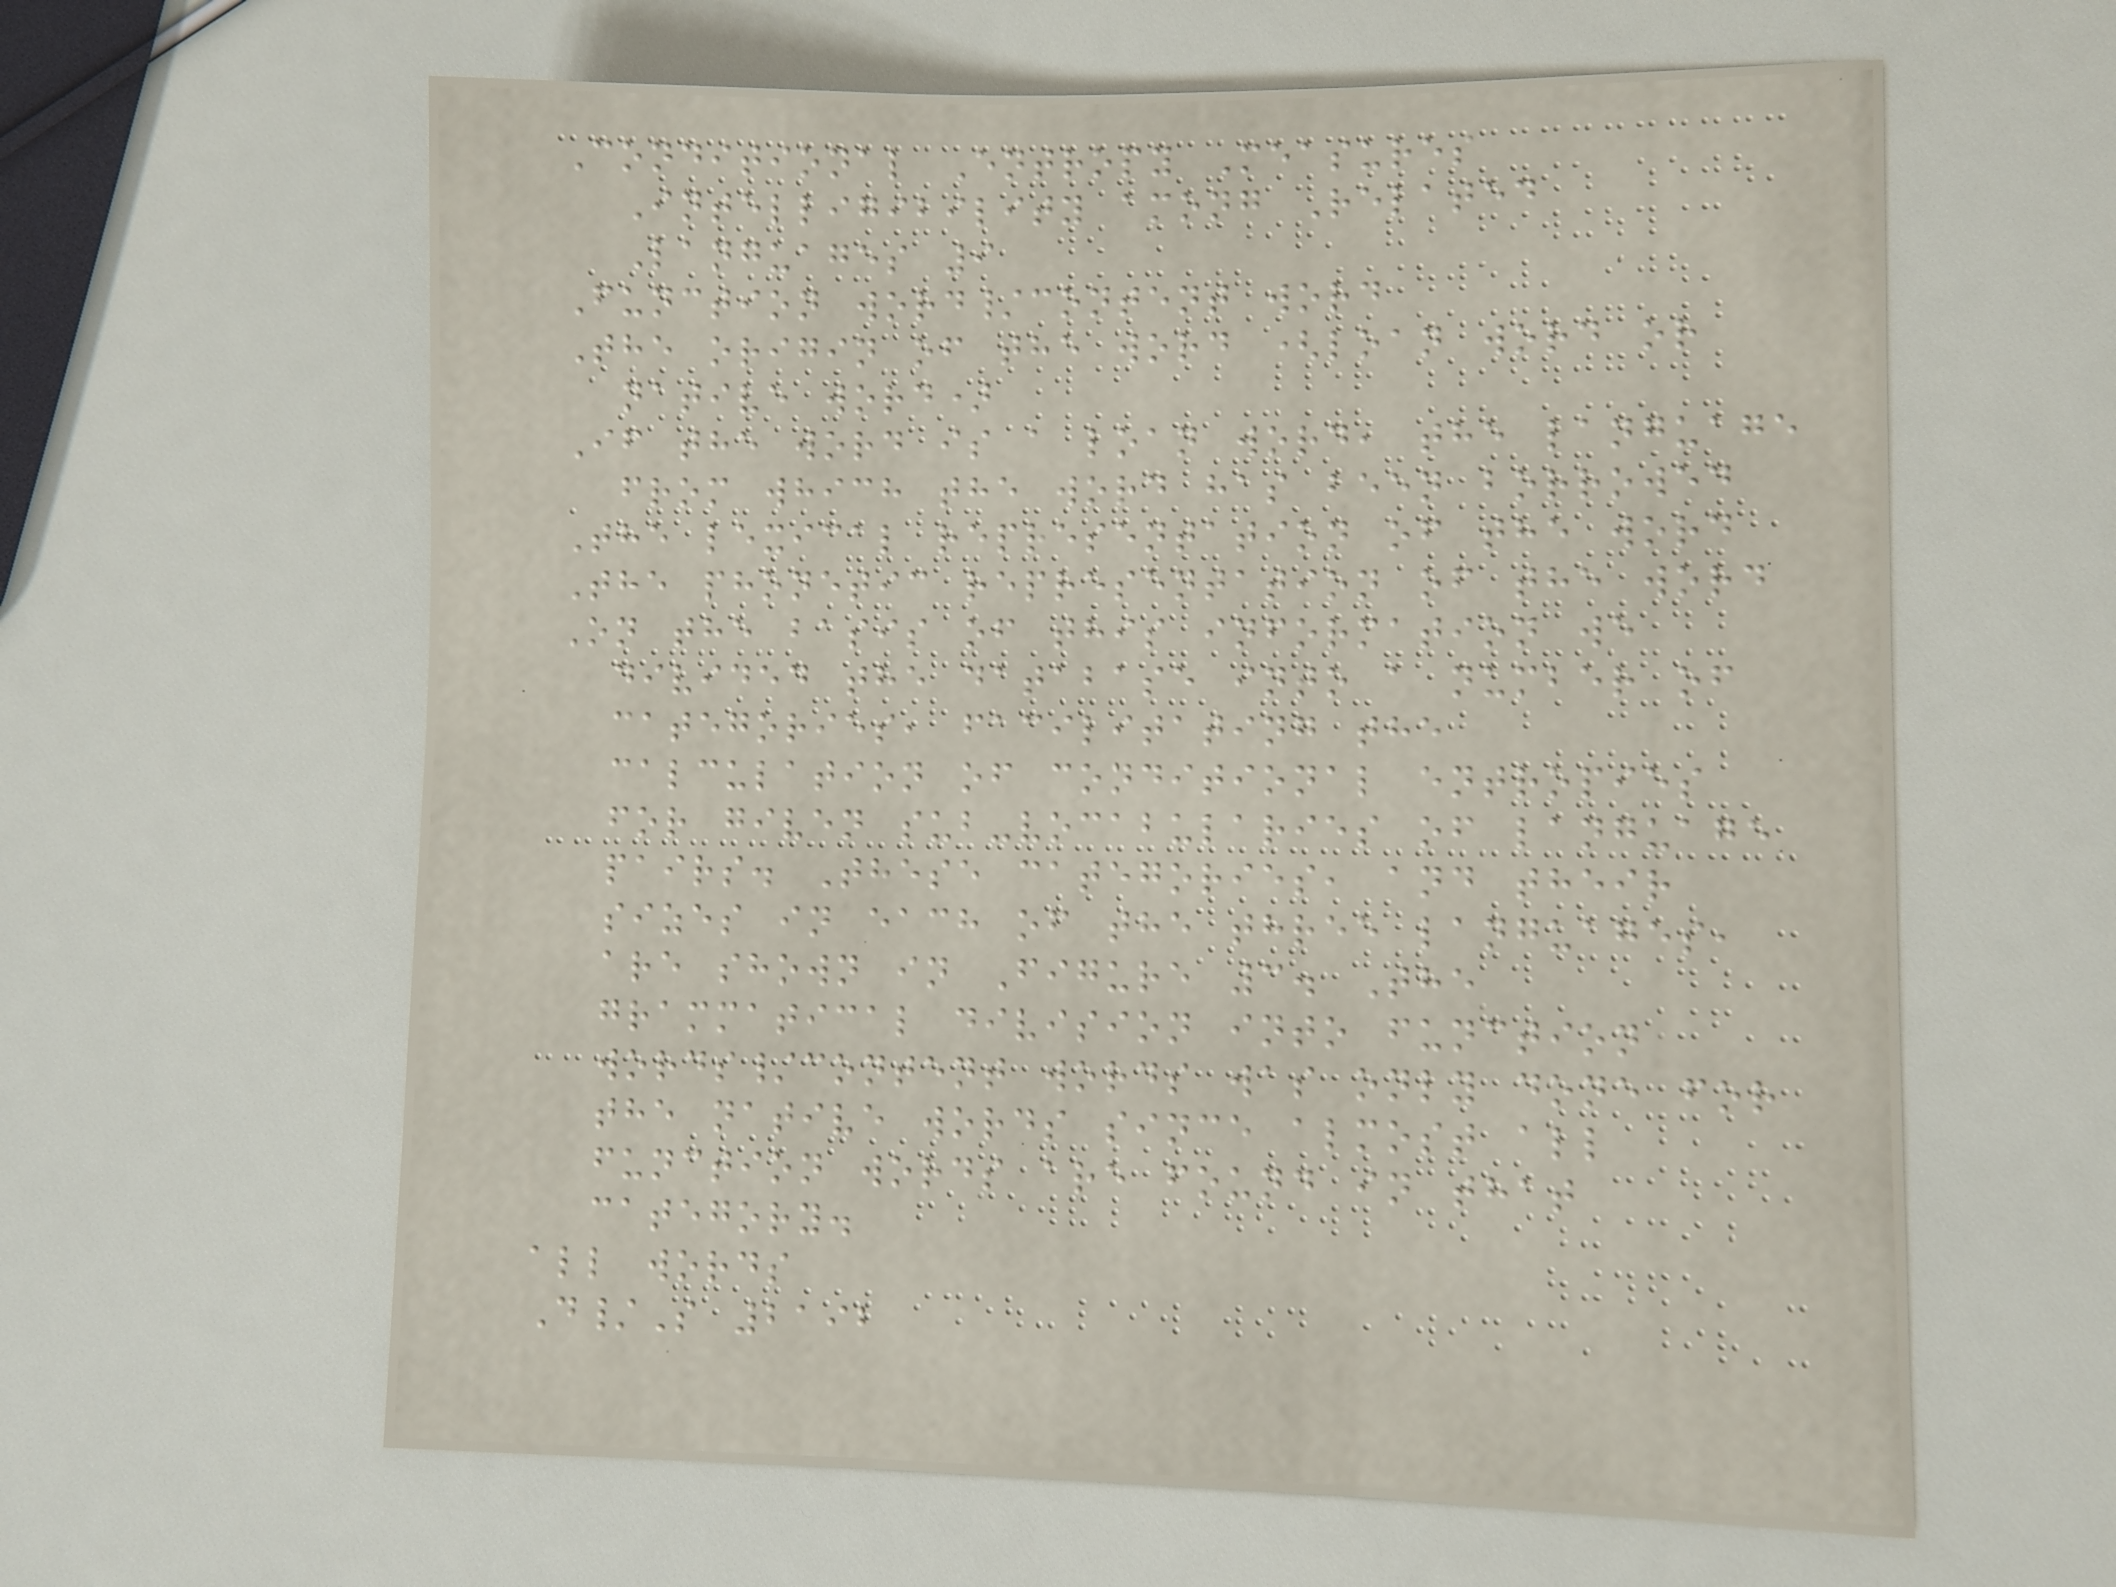Conditional Entropy Measures
Intelligibility among Related
Languages 9
Function word/content word
The origin of the word (loan word or
native word)
If the word is a loan word, the language
from which the word has been borrowed
The lexical representation of the word
The phonetic representation of the word
On the basis of this information we
divided the database into a number of
categories, facilitating the
calculation of conditional entropies
for given sub-vocabularies of language
pairs. These categories, and their
sizes in each of the three languages,
are shown in Figure 3. The
grammatical division into function
words/content words was only done for
the native words since almost all
function words are found in that
category.
all words
D/S 2192
